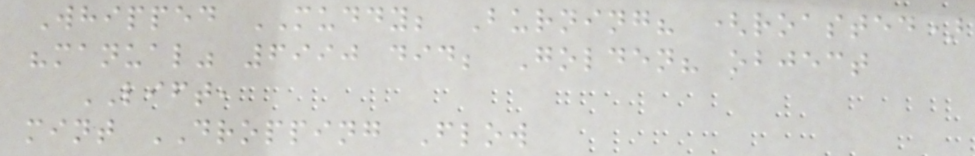Whipped MUDDY; Burning? (roasted)
"manual" 6990 did; Golden? object
LIFT,
mint DROPPING Flow
